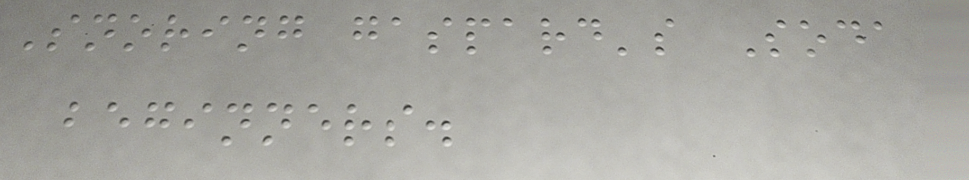Snoring gaspard's Soda
beginners.
